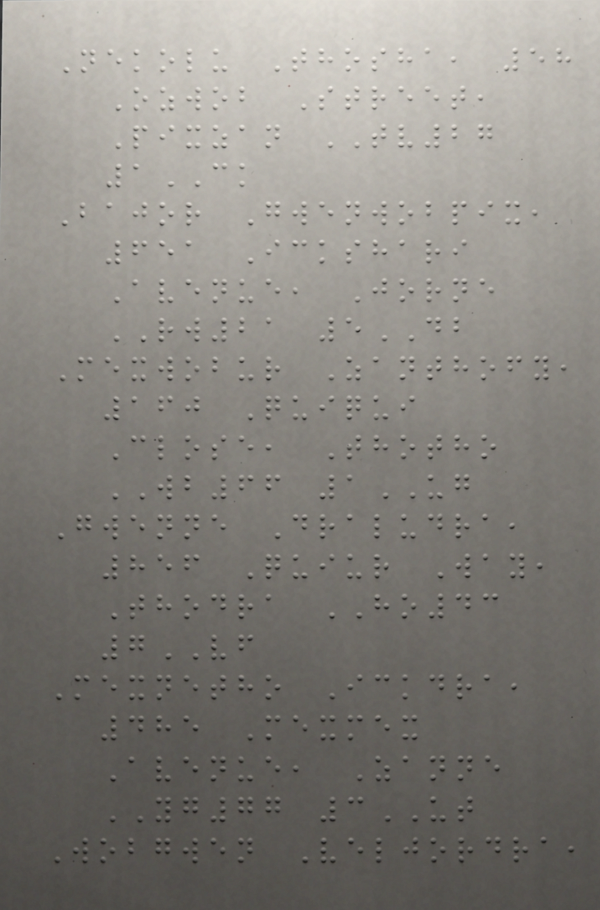Nekolu Thosha, 58
Ozwob Street,
Pixzan TV27
1CK
Bajor Gwenwobpix,
651 Ickshari
Avenue, Jorne
RW21 5DB
Mexwobur Zanthofy,
160 Quiqui
Close, Thotho
WB66 1UG
Gwenne Draludra,
856 Quiur Way,
Thodra HO43
7VF
Mexnetho Ickdra,
485 Mexmex
Avenue, Zanne
YG77 3UT
Wobgwen Veljordra,
